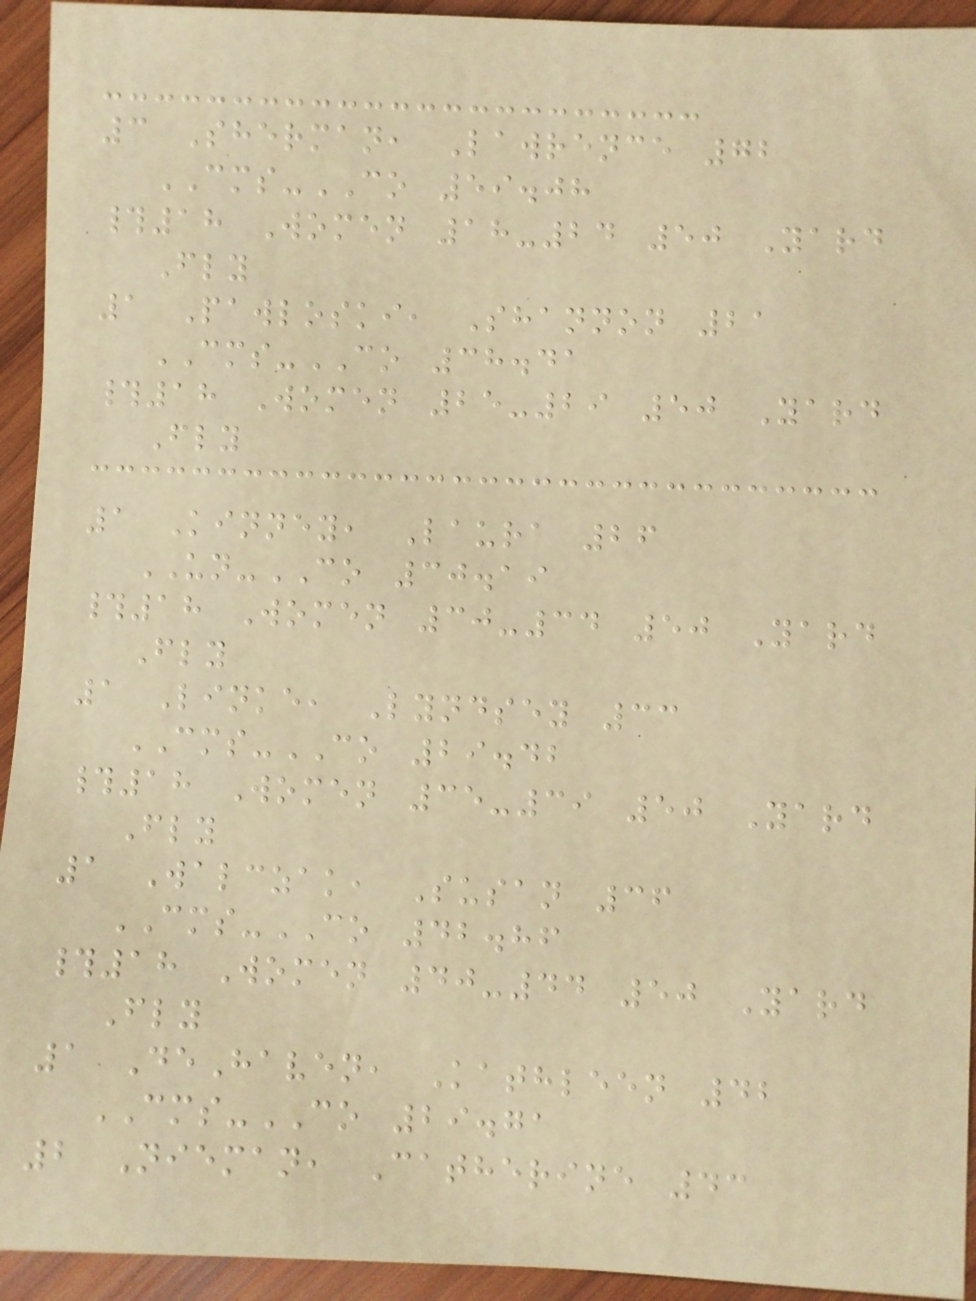3 Sherman, Lawrence 72
CMS-CO 59.08
#18 Women 18-24 50 Yard
Fly
1 Pawloski, Shannon 21
CMS-CO 38.41
#18 Women 25-29 50 Yard
Fly
1 Kinney, Laura 26
UN-CO 30.19
#18 Women 30-34 50 Yard
Fly
1 Linke, Lyndsey 33
CMS-CO 29.42
#18 Women 35-39 50 Yard
Fly
1 Walczak, Susan 36
CMS-CO 42.86
#18 Women 40-44 50 Yard
Fly
1 DeHaven, Kathleen 42
CMS-CO 29.71
2 Nieman, Catherine 43
